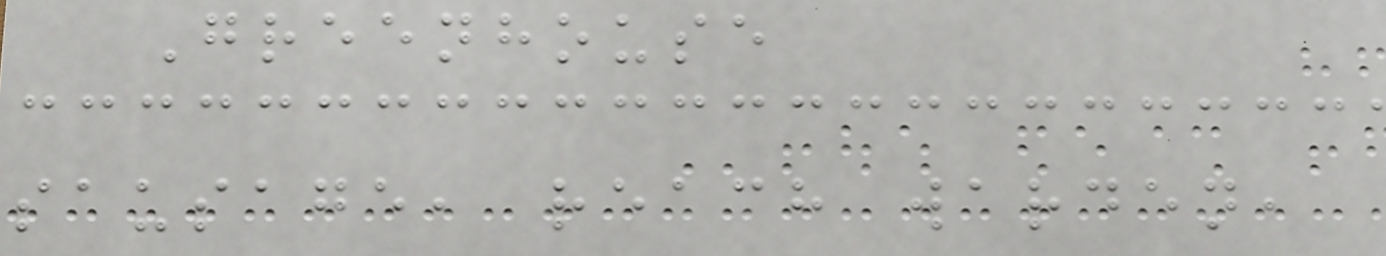Greenhouse
sausage, reach warden,
